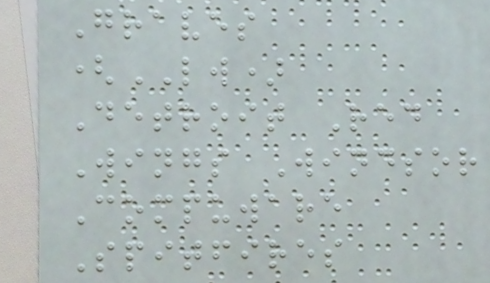Graves
(LW)
Detroit Red
Wings Windsor
Compuware
Spitfires
